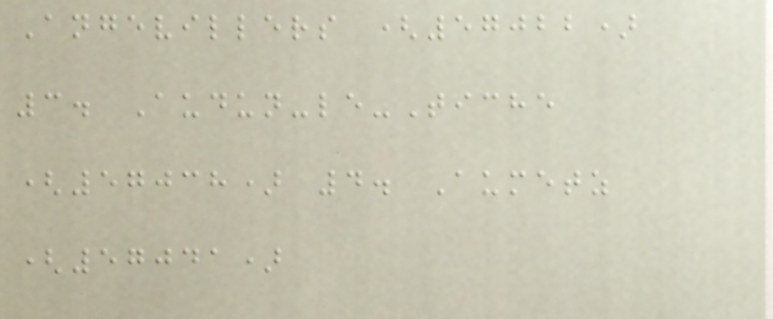Angevillers (57022)
3. Audun-le-Tiche
(57038) 4. Aumetz
(57041)
